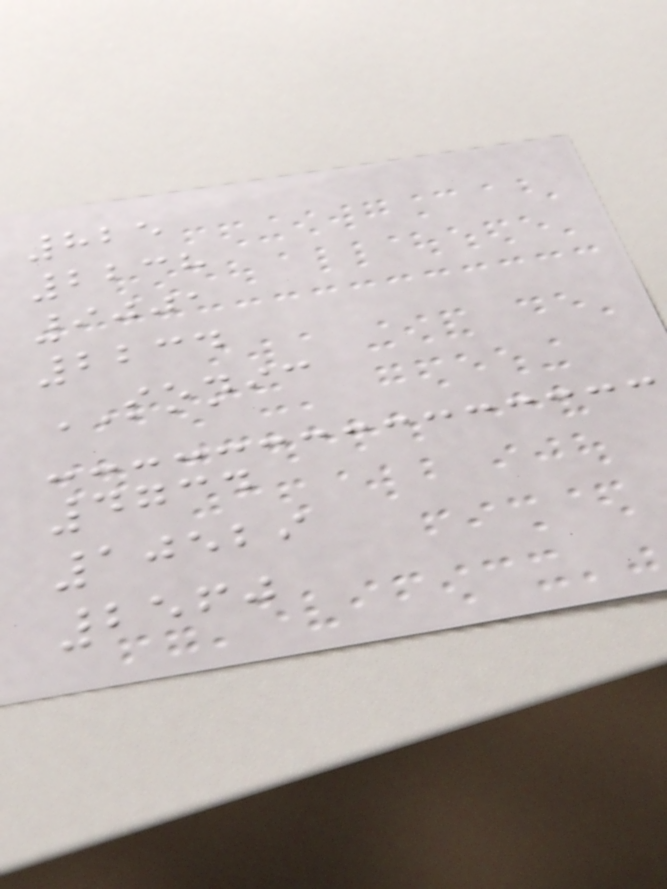825
2238
9001
2234
SONIC
4734
10529
2560
